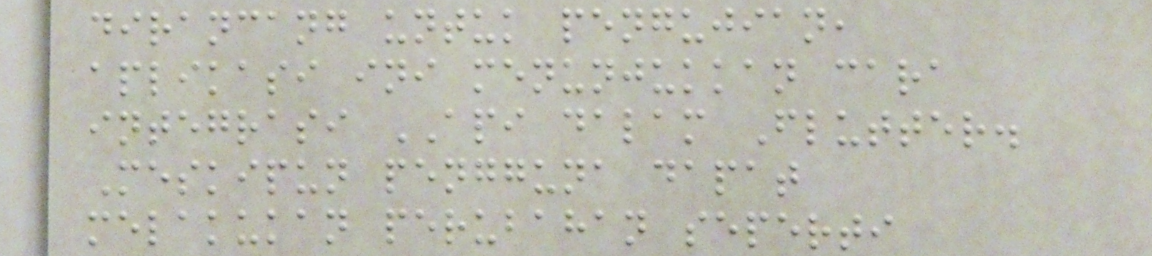dirancang untuk pengujian,
aplikasi ini menunjukkan cara
integrasi API dalam Flutter.
Meskipun pengguna dapat
melakukan perubahan seperti
